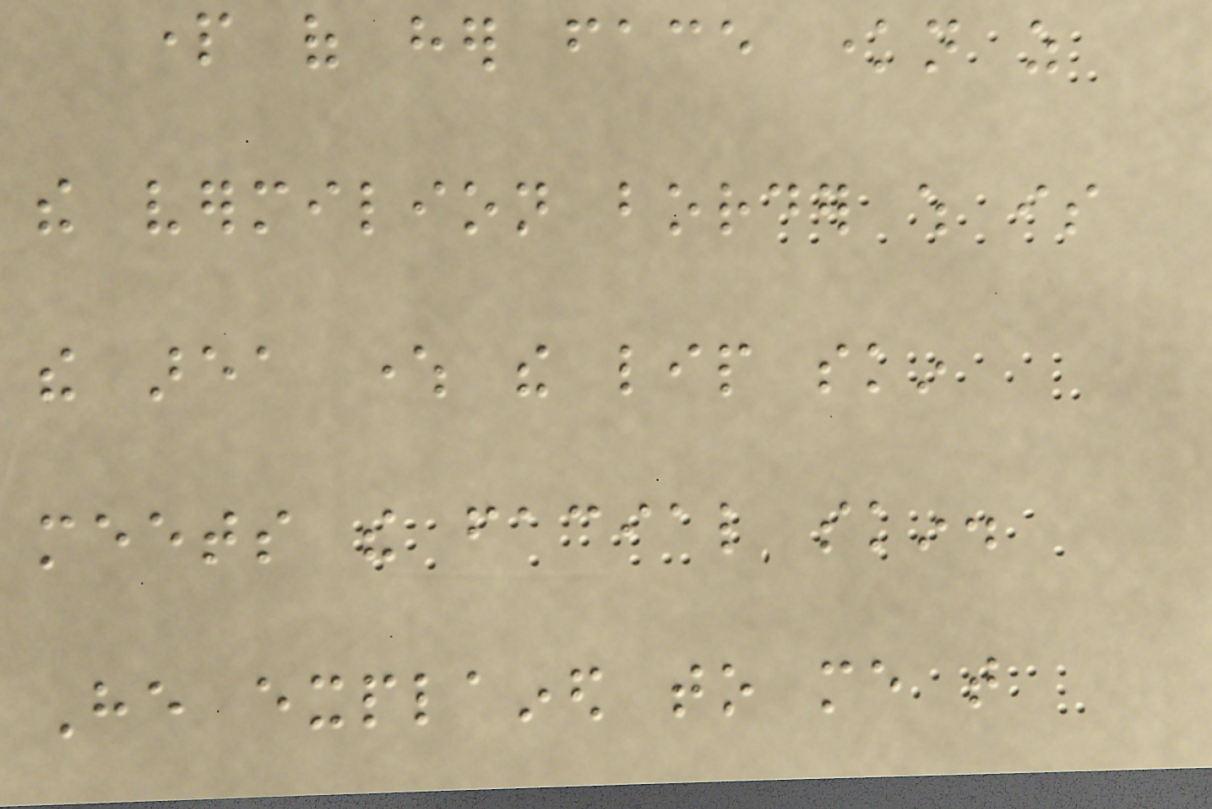part of her face known as
the vermilion border which is
the area where the lip skin
meets the facial skin.
He explained to me that
